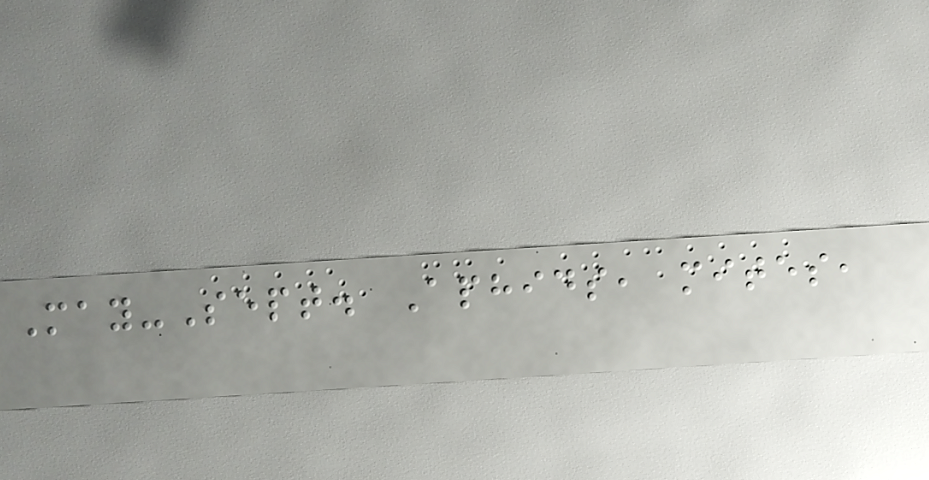May-Sept. Aphids, mites,
